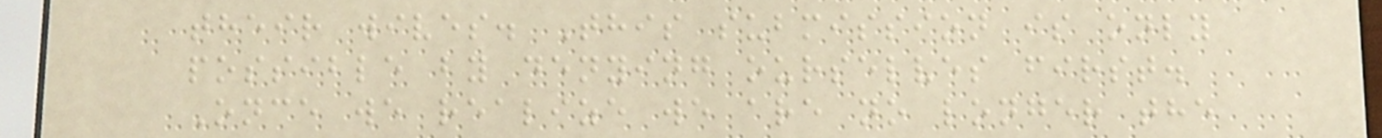their wives. This submission is only
possible by denying ourselves first.
Once we realize we are no longer the
